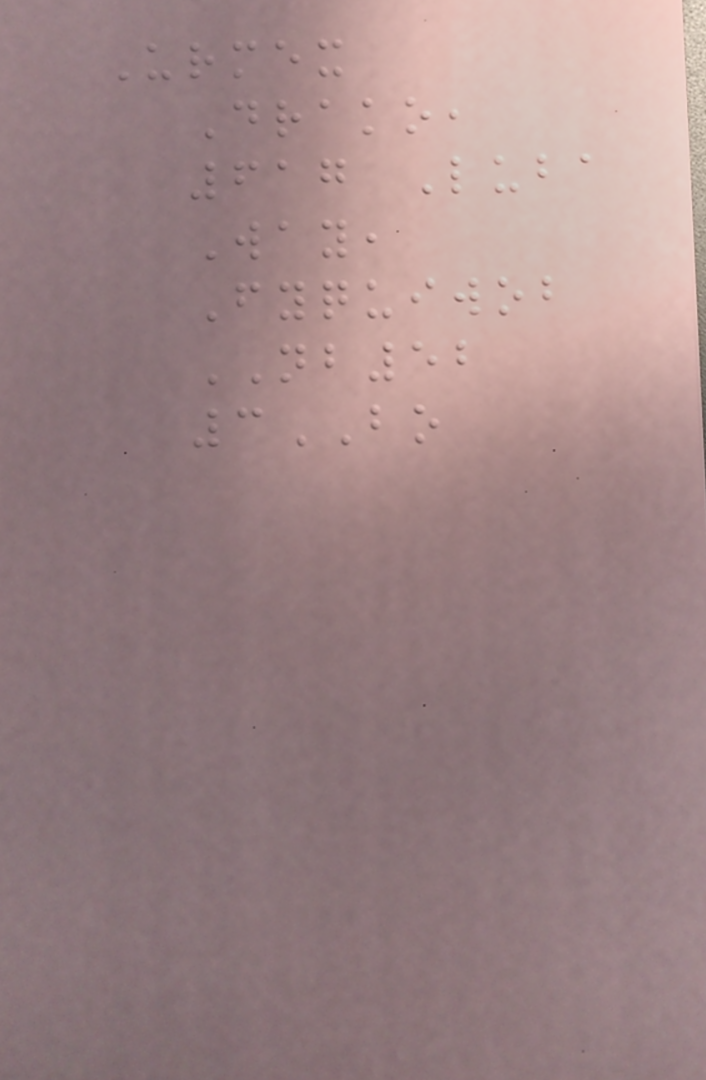Urmex
Drako,
617 Luba
Way,
Fyquiwob
NB52
3BO
